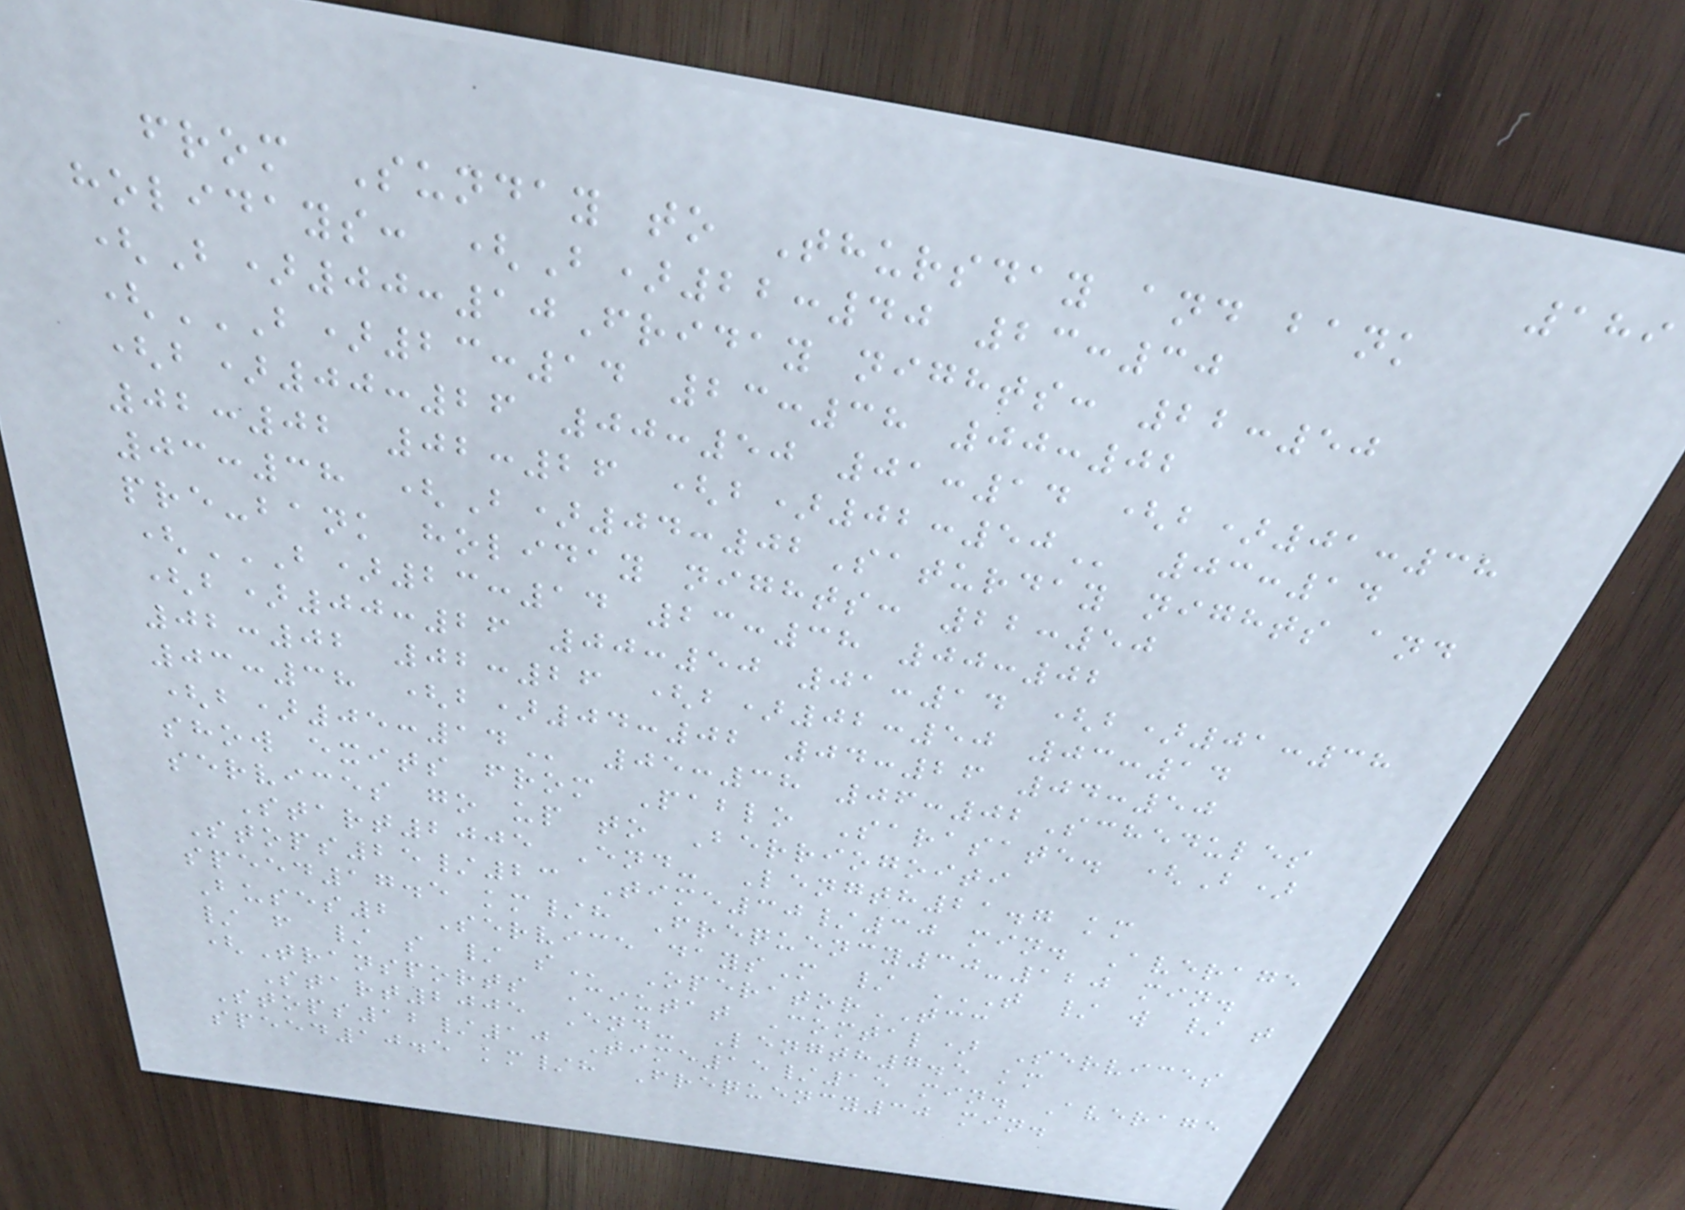189
from Sunday to Thursday and bank
holidays: (B)22:40 23:30
(B)00:10Friday nights: 22:50
(B)23:14 23:38 00:02
(B)00:26 00:50 01:14 (B)01:38
02:02 02:26 (B)02:50 03:14
03:38 (B)04:02Saturday nights and
pre-bank holiday nights: 22:50
(B)23:14 23:38 00:02
(B)00:26 00:50 01:14 (B)01:38
02:02 02:26 (B)02:50 03:14
03:38 (B)04:02 04:26 04:50
(B)05:14 05:38 06:02Schedules
show exits from Pablo Sarasate. (B)
services go up to Berriogoiti
Start2005 End- Length21.7 km
Stops25/23 Time30/30 min. Average
speed17.5 km/h Frequency30-120 min.
Buses2 Service daysM / T / W / T
/ F / S / S OperatorTCC
(Transports Ciutat Comtal) Services
Start2005 End- Length7.5 km
Stops12/10 Time15/15 min. Average
speed10.5 km/h Frequency30 min.
